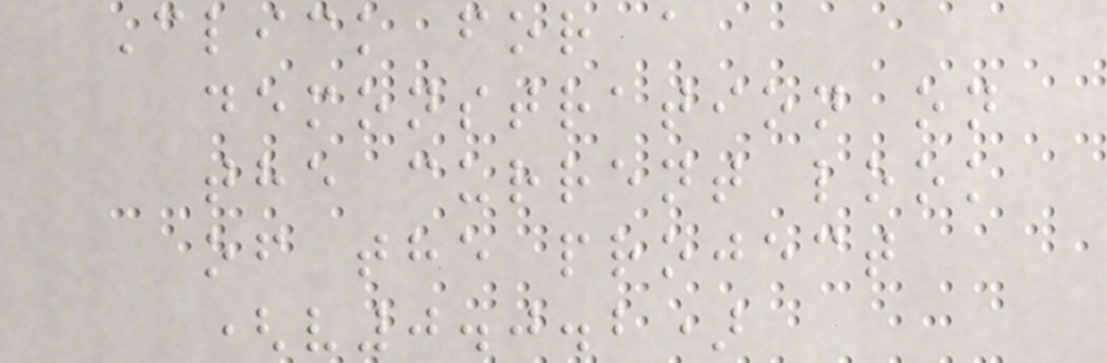Click for a
demonstration on
the current look
of the project
(v0.0.2)
